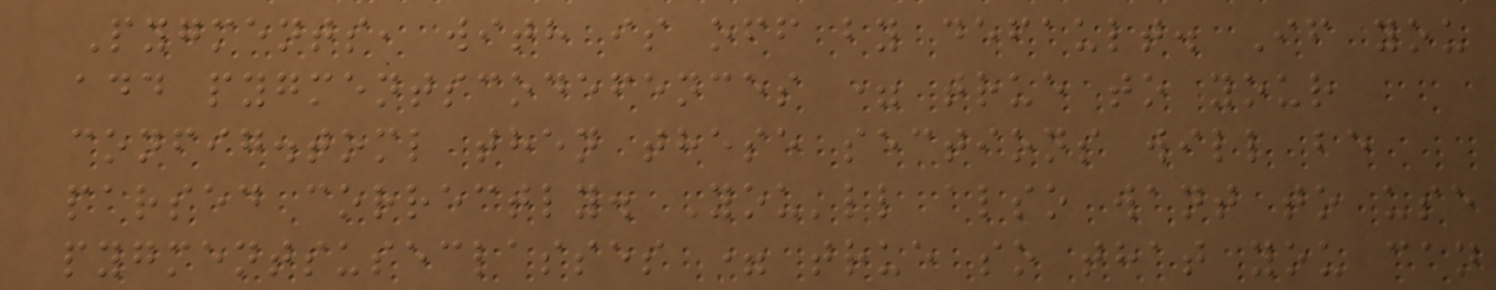Pygments, with is off by default. If you
add pygmentscodefences = true to your
config.toml then these sections will be
parsed correctly. You'll also want to use
pygmentsuseclasses = true so that you can
